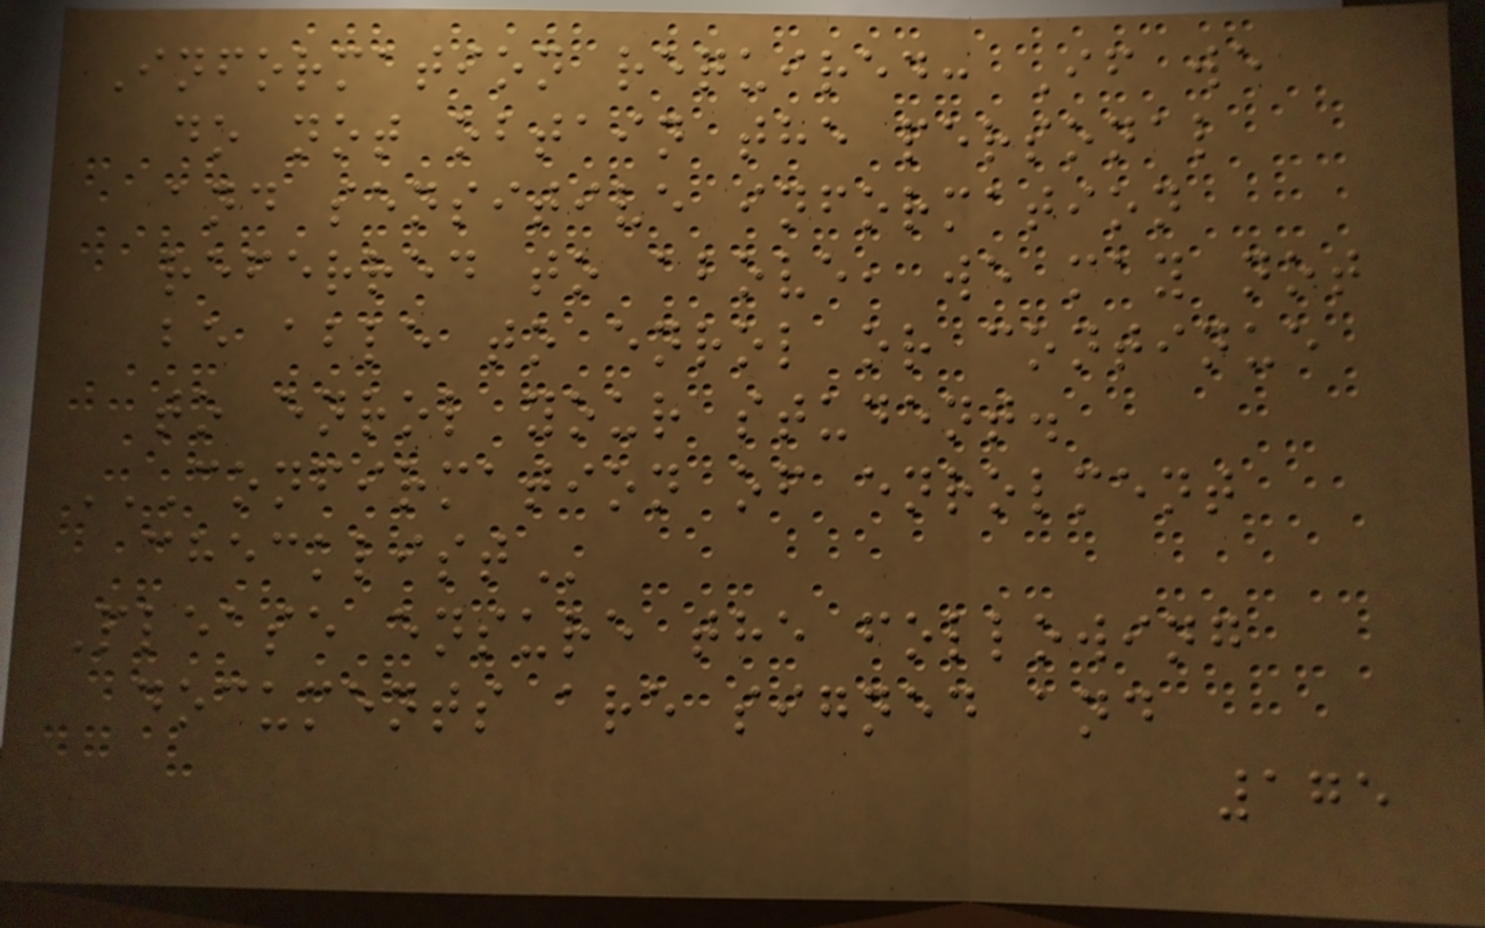Information required: If we
do not obtain the personal
and sensitive information
referred to above, we may not
be able to enrol or continue
to enrol your student.
CONFIRMATION OF ENROLMENT
CHECKLIST
Please ensure the following
documents are signed and
175
